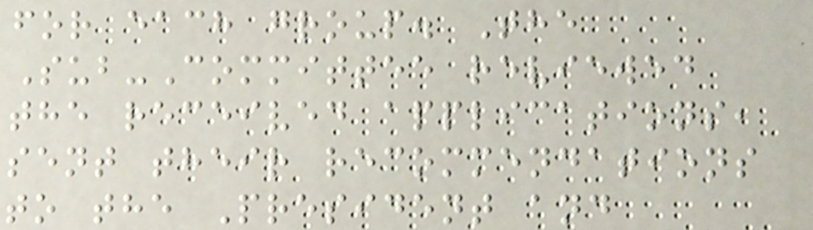for each group. The
Sub-Committee reviewed
the received applications,
sent their recommendations
to the President and
